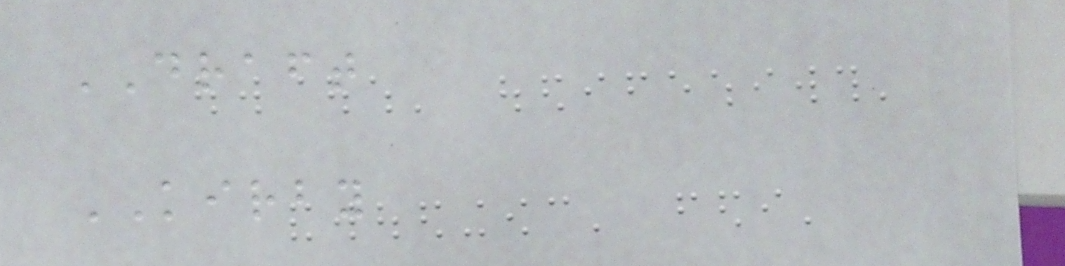DRAFT
KIRBY
